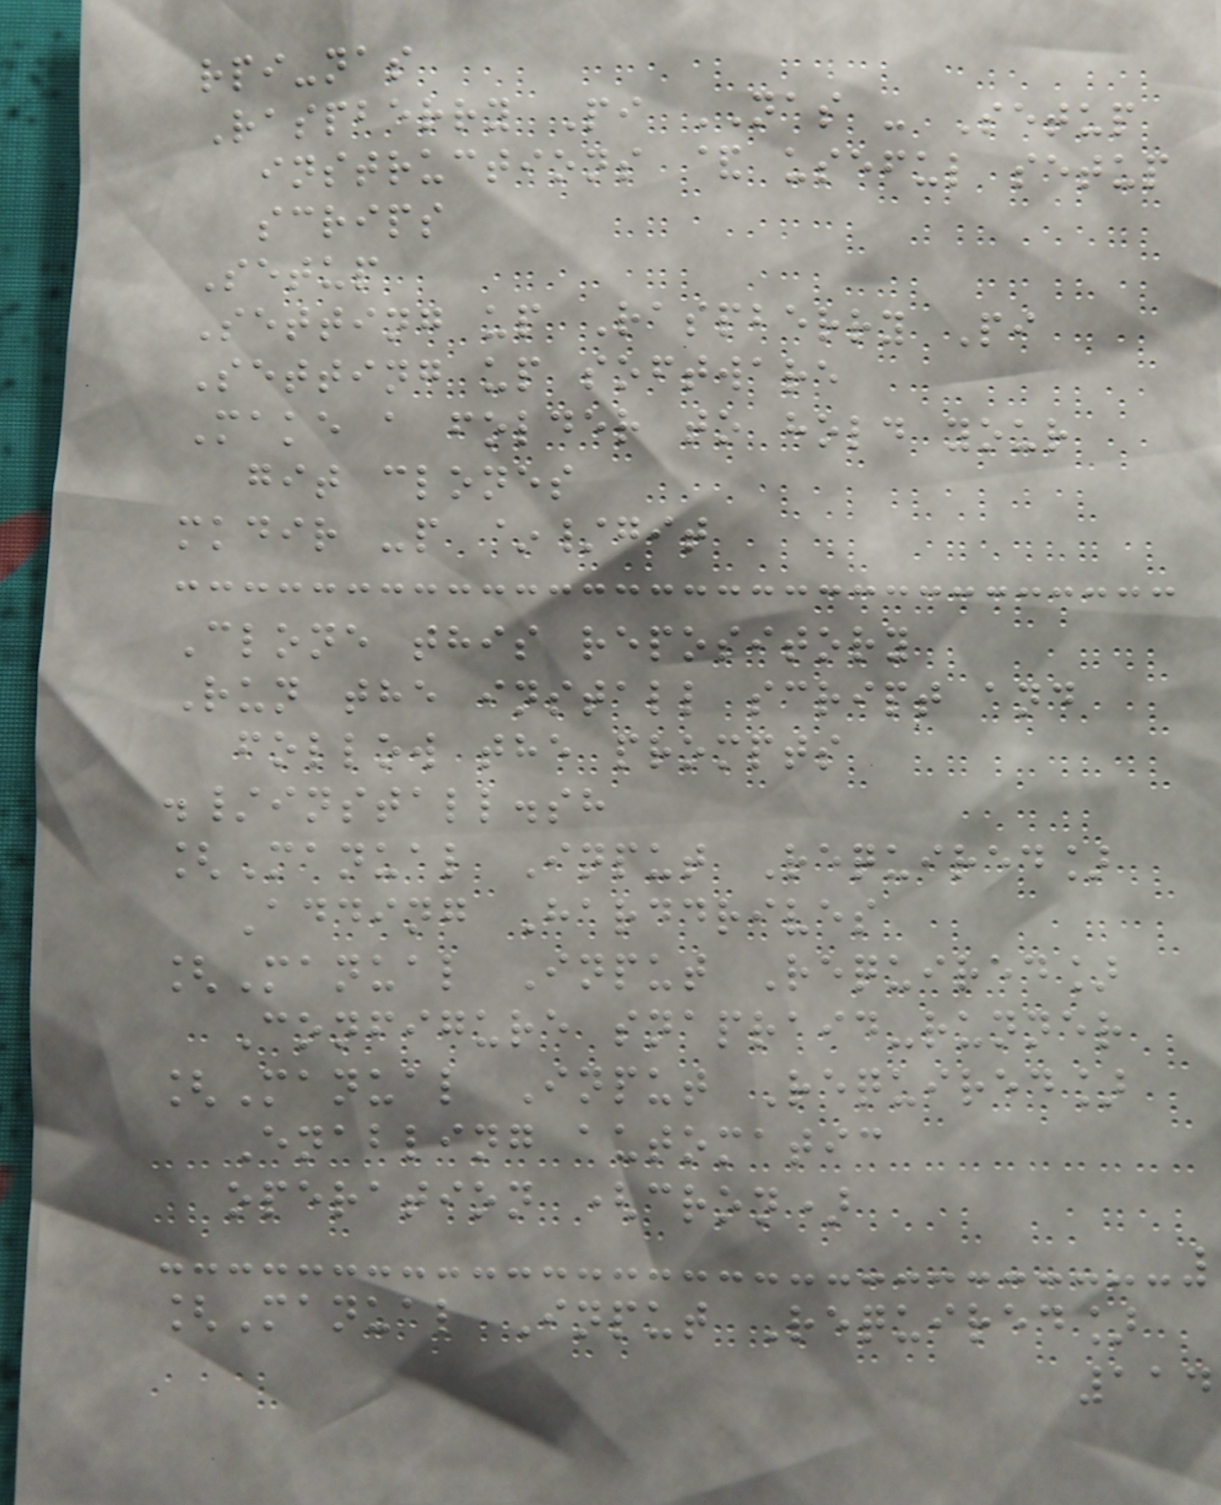rpi-nas
Raspberry Pi NAS - Setup
instructions & useful setup
scrips
Setup
Setting up Raspberry Pi
Setting up software
Make a folder to hold your
git clones
mkdir -p ~/git
Clone this repository
Run the install script and
follow the prompts
./install.sh
[Manual Input Required]
Adding Harddrives
[Manual Input Required]
Configure snapraid-runner
[Manual Input Required]
Enabling automatic
operation (cron)
[Manual Input Required]
114
